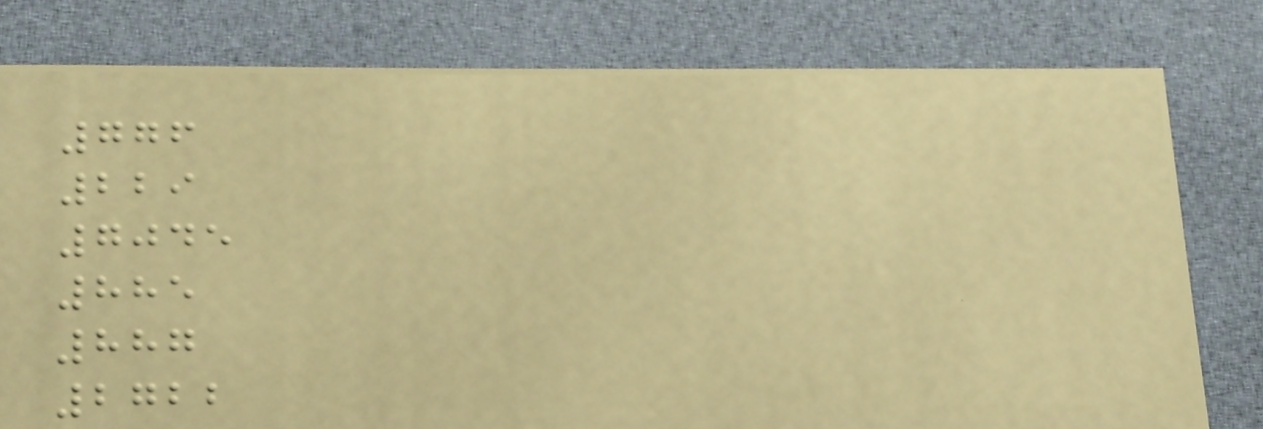776
229
7045
885
887
2722
